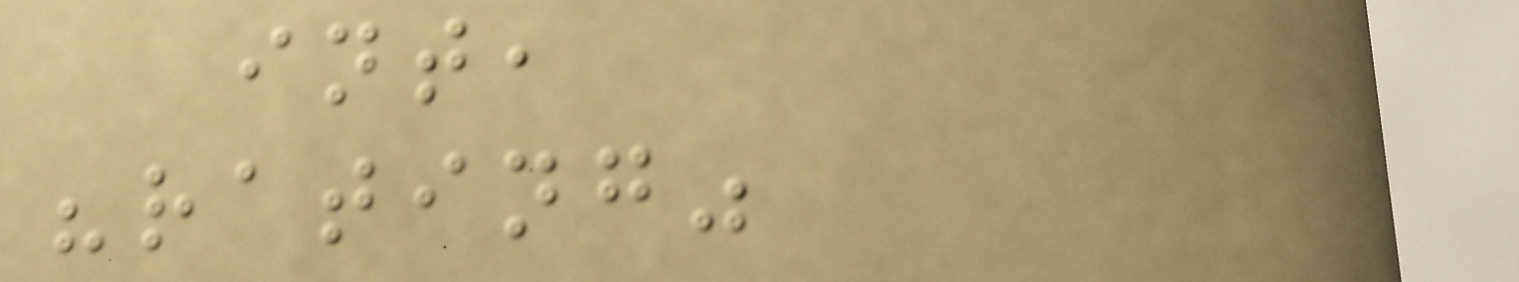int,
"rating"
